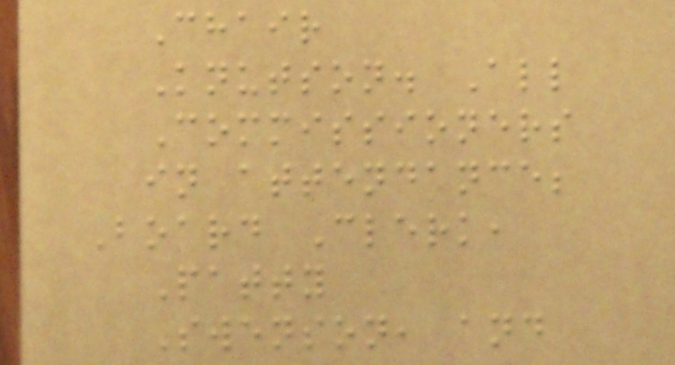Chair
Knutson. All
Commissioners
in attendance;
Board Clerk,
Patty
Swenson, and
